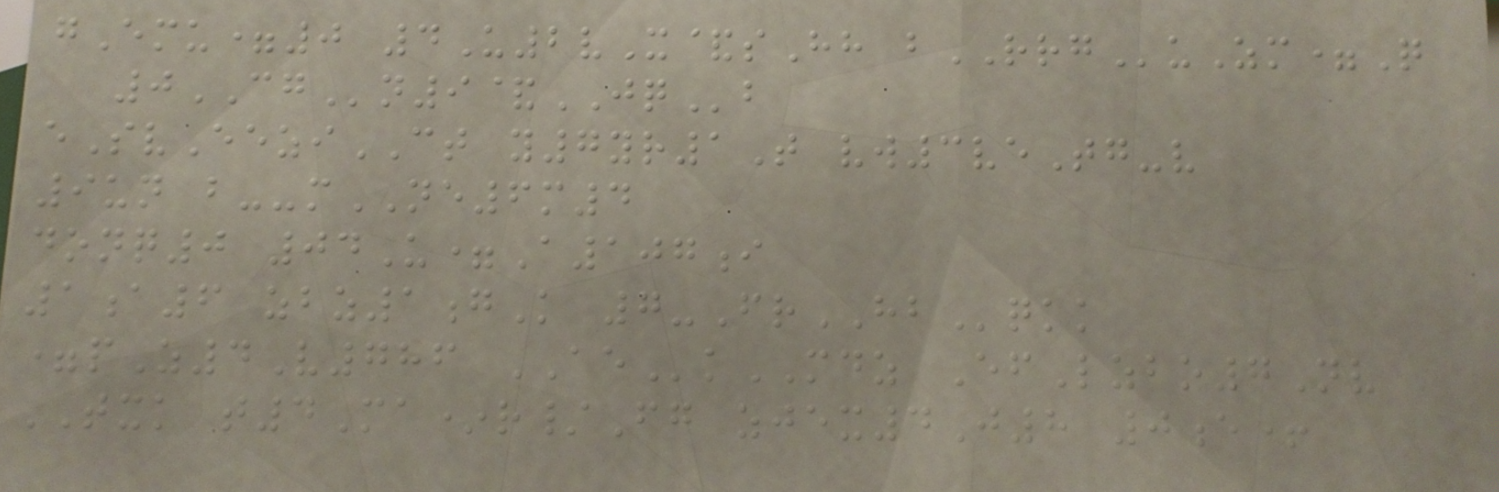gEmu=0 4U2vX&sHh bRRGuZm=Q
0CGn9&JQb
eSvEeziCT y7yr1T vw3veTg-v
9un b--mNE6m4
donq0 04U=A107i
1a6 zbz1gK 7-FrHBqkk
=pZ4V786 AEkMDZ EfLzbo7Nv
TXK t4Ma*r/Fg zjex4J8 0e+
